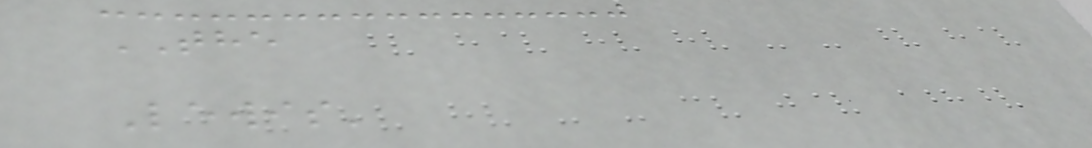THE
Lewis'
